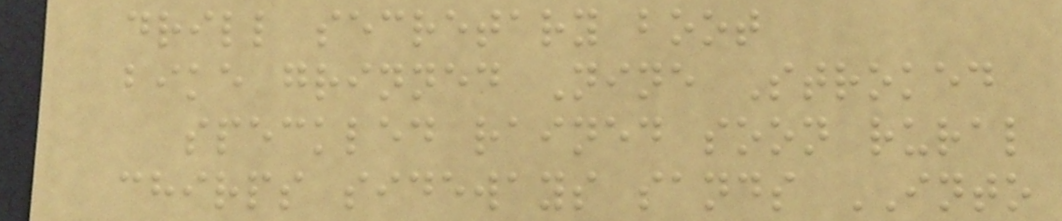drill secretary boot
bike grinned Nine Stroked
speckled rained soon rural
chirps sideways sands INTO
